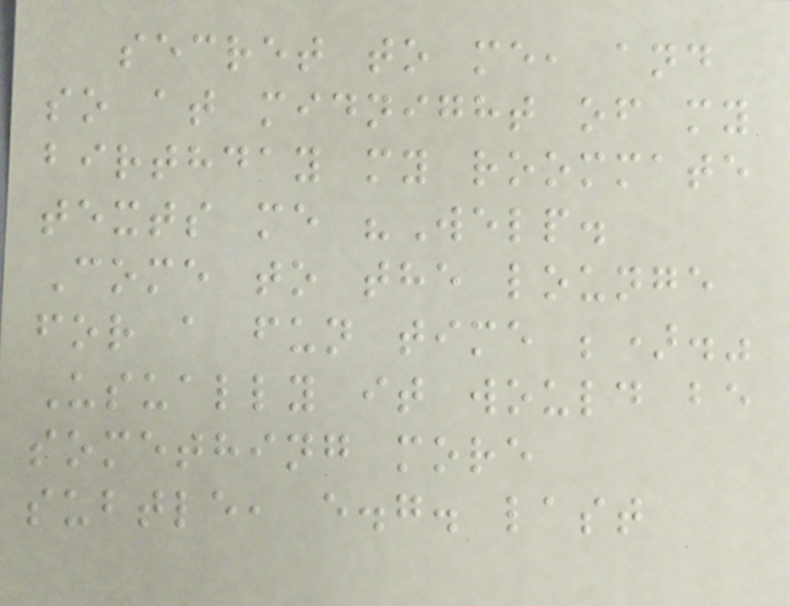secret to me, and
so at midnight of my
birthday my roommate
texts me "Welp.
Come to the lounge
for a fun time ;)."
Usually it would be
something more
subtle, e.g. last
